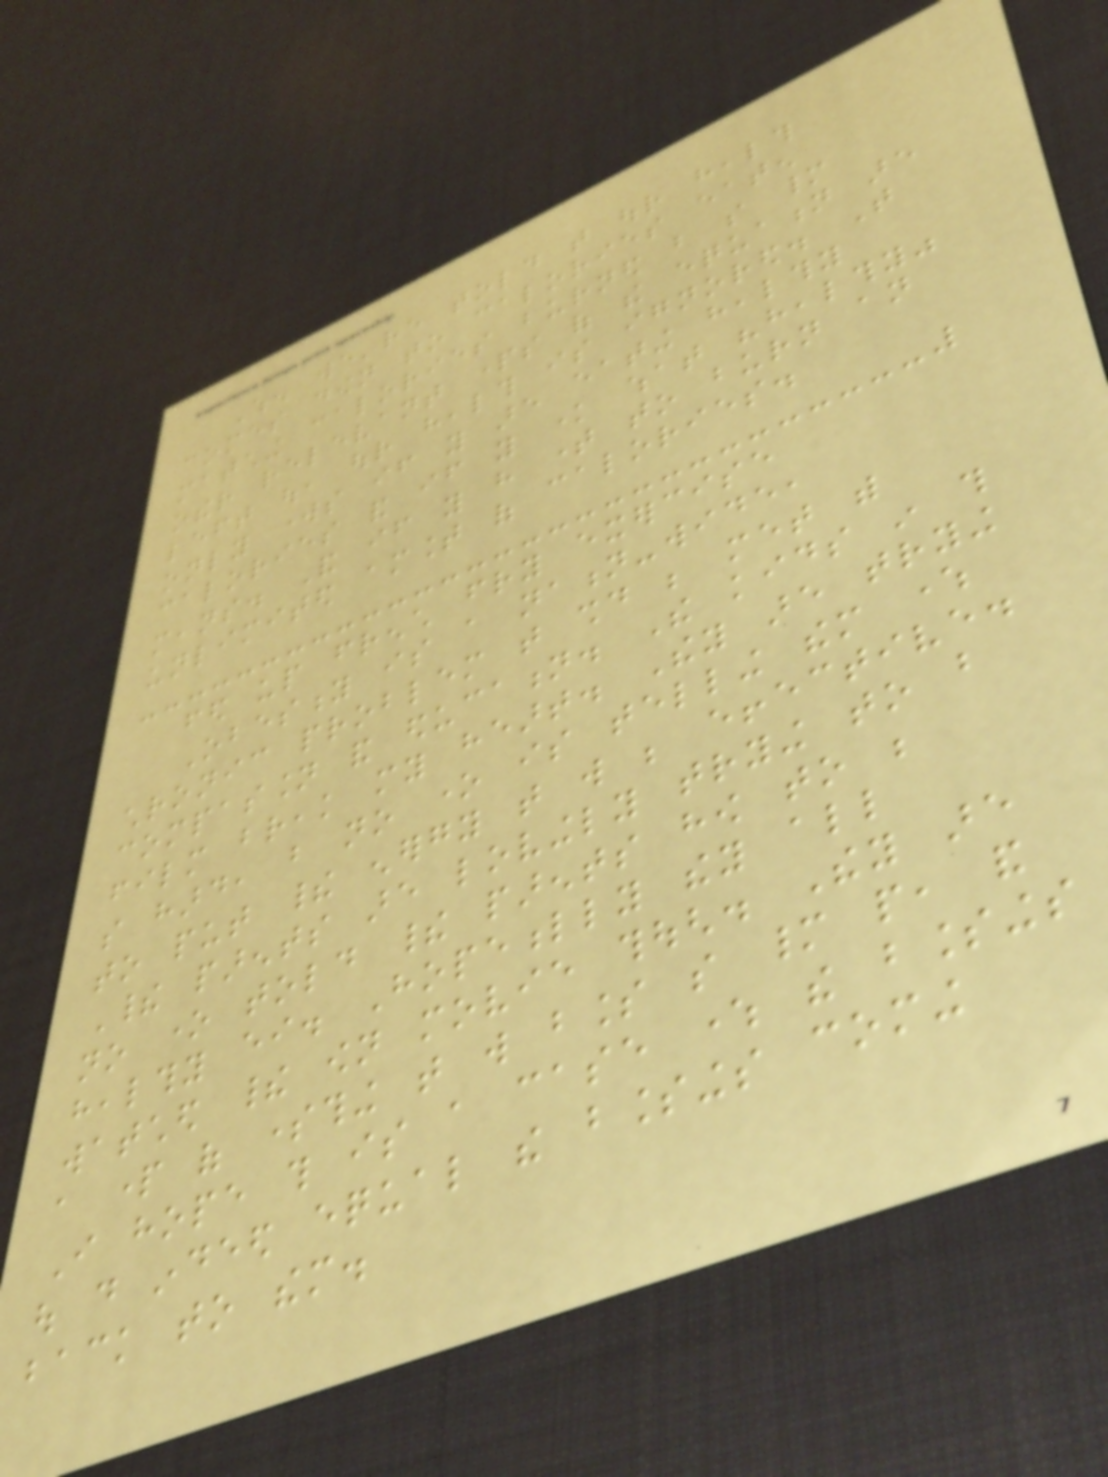When we're told that our health
comes down to calories eaten
matching calories burned but so many
other relevant parts of the equation are
left out, our health is ignored. That
only works if you are eating healthy
calories and if you know what "healthy"
means. And if you have time to burn an
unlimited amount of calories.
fed up french fry exercise
Obesity is a nation-wide,
chronic problem that should be met with
compassion and education. The kids in this
film break my heart. They are trying
so hard, but no one is telling them where
to put their energy that will be effective.
Their parents are lovingly trying to but
no one told their parents how to be
healthy either. Hopefully they all
watched their own movie though. They are
a part of something that will bless so many people, and
I hope this is a case where the blessings
out do indeed equal the blessings coming
back to them.
